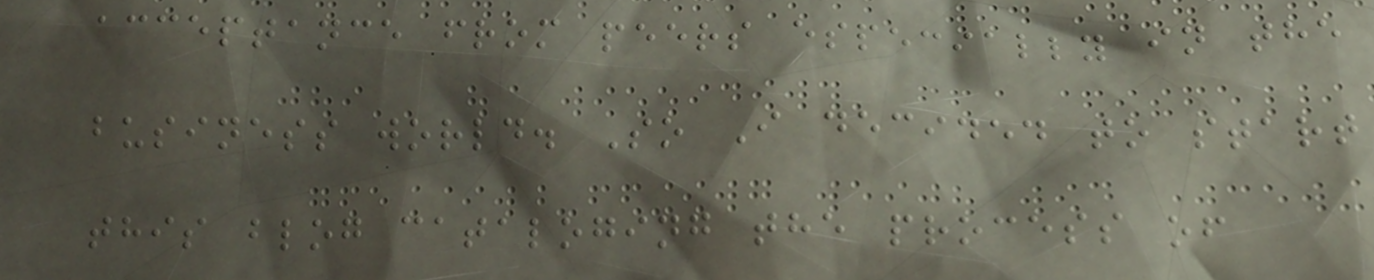acceptance from peers especially in the
business world. So I decided to start
this blog cataloging the process of
